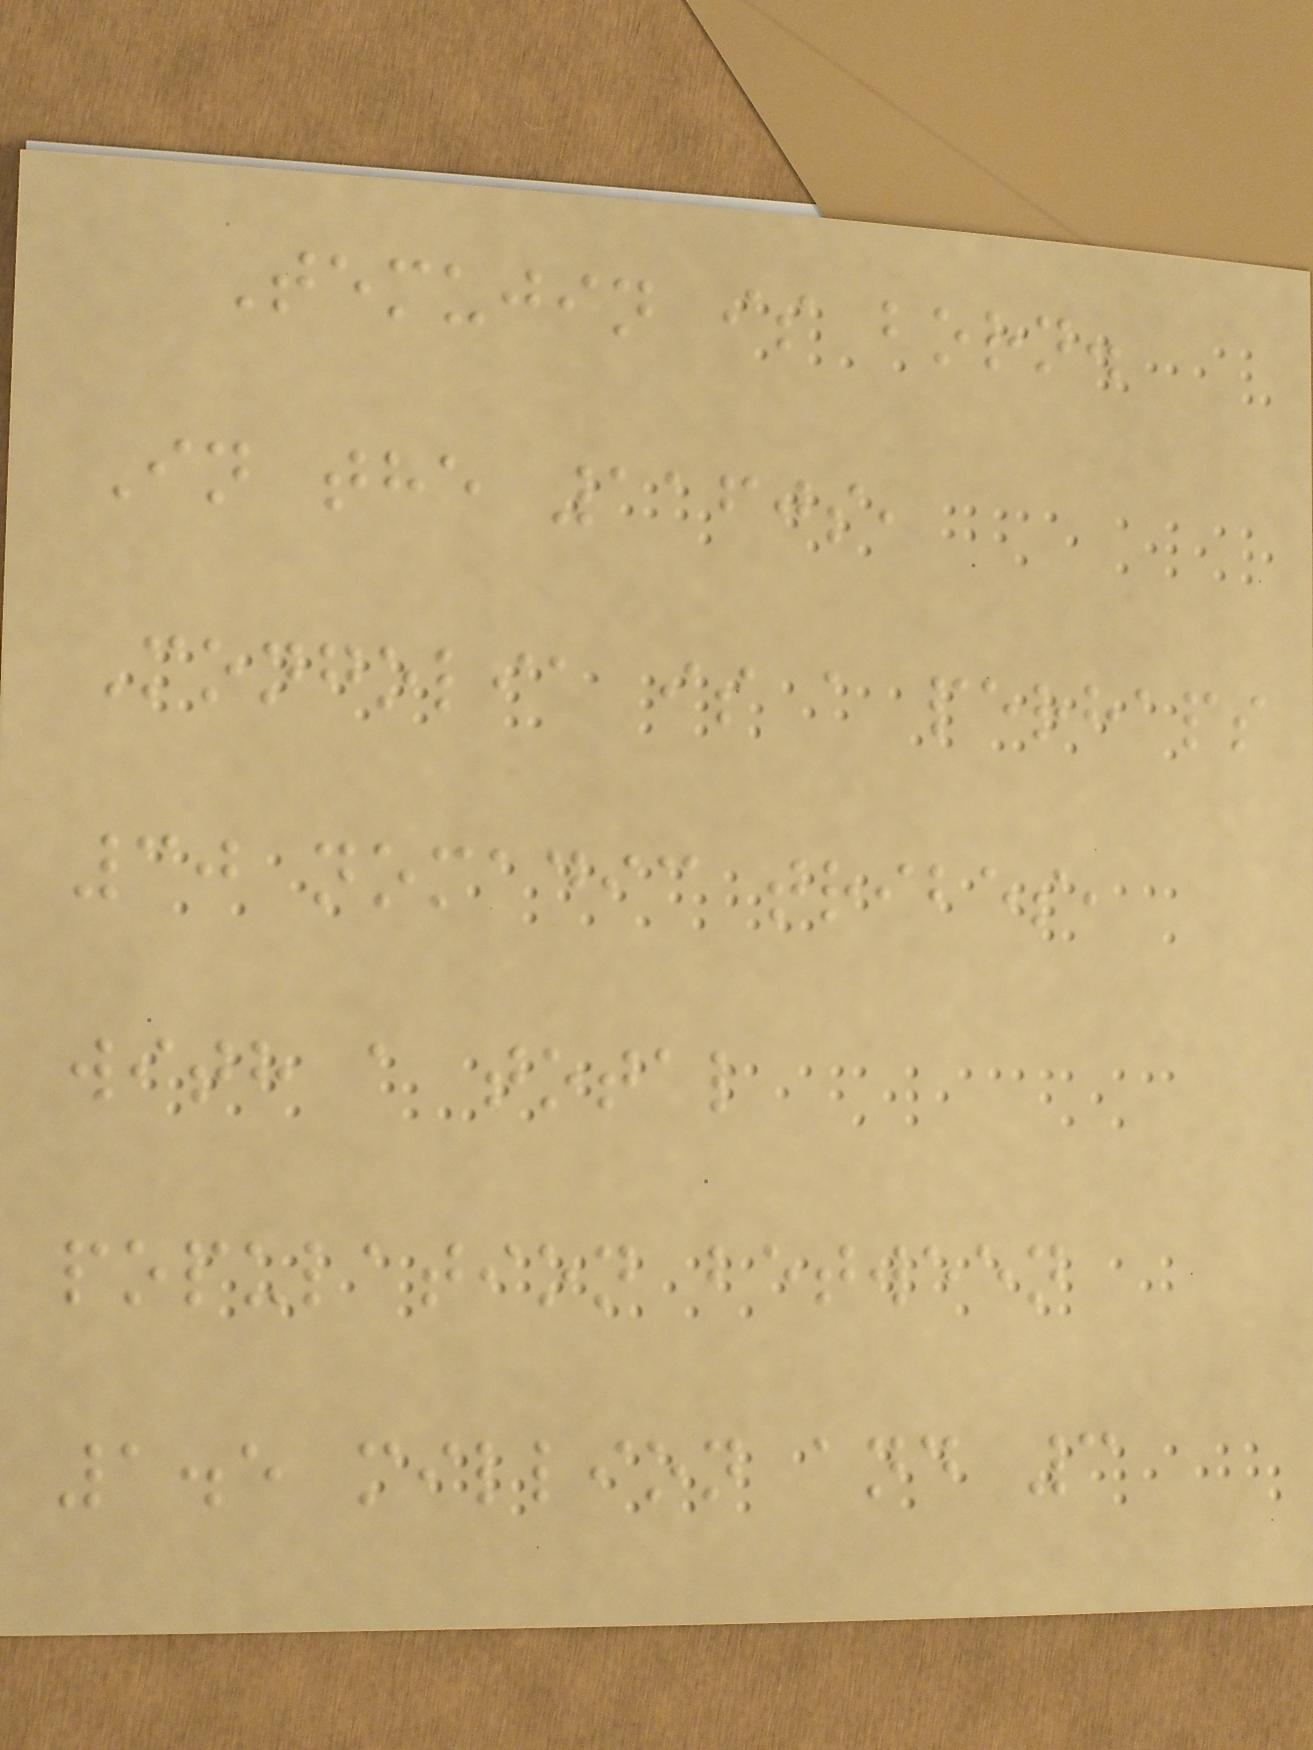Temujin is born.
In the 1160s,
Mongolia is a perhaps
30 nomadic tribes,
with a total
population between
1.5 million and 3
